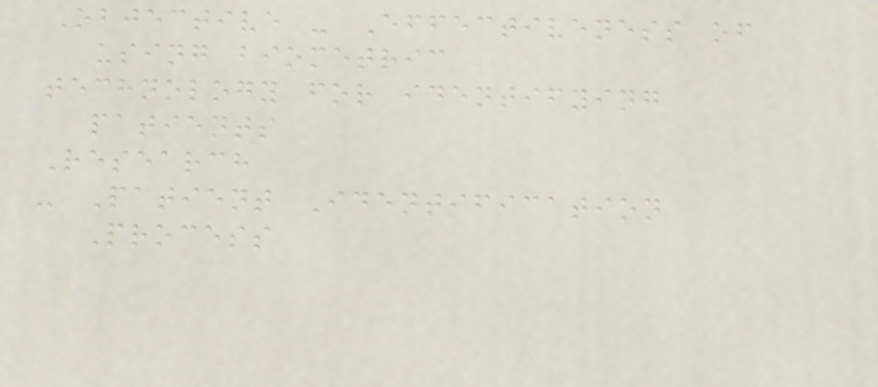Objective - Effectiveness of
using biometric
technology for identifying
patients
Research
- Patient Identification
Process
